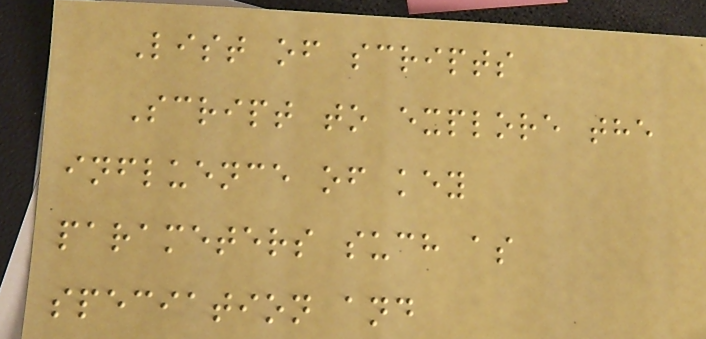List of scripts
Script to explore the
influence of key
parameters such as
speciation and
